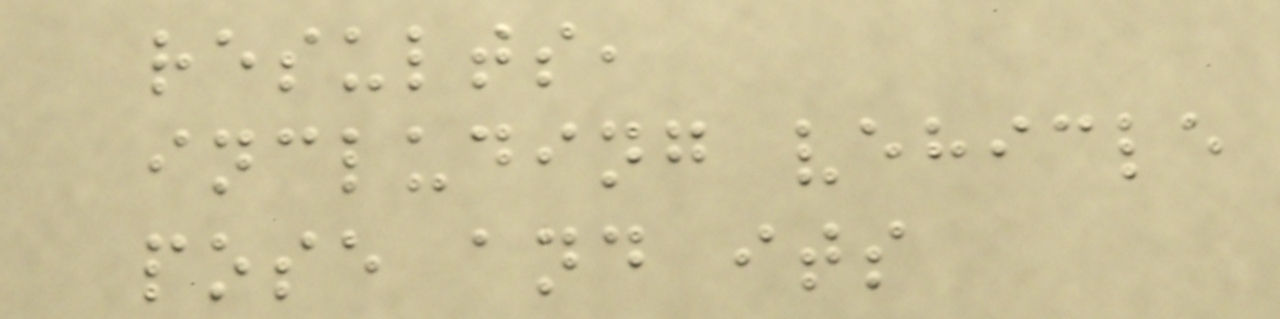results,
including vehicle
pose and its
